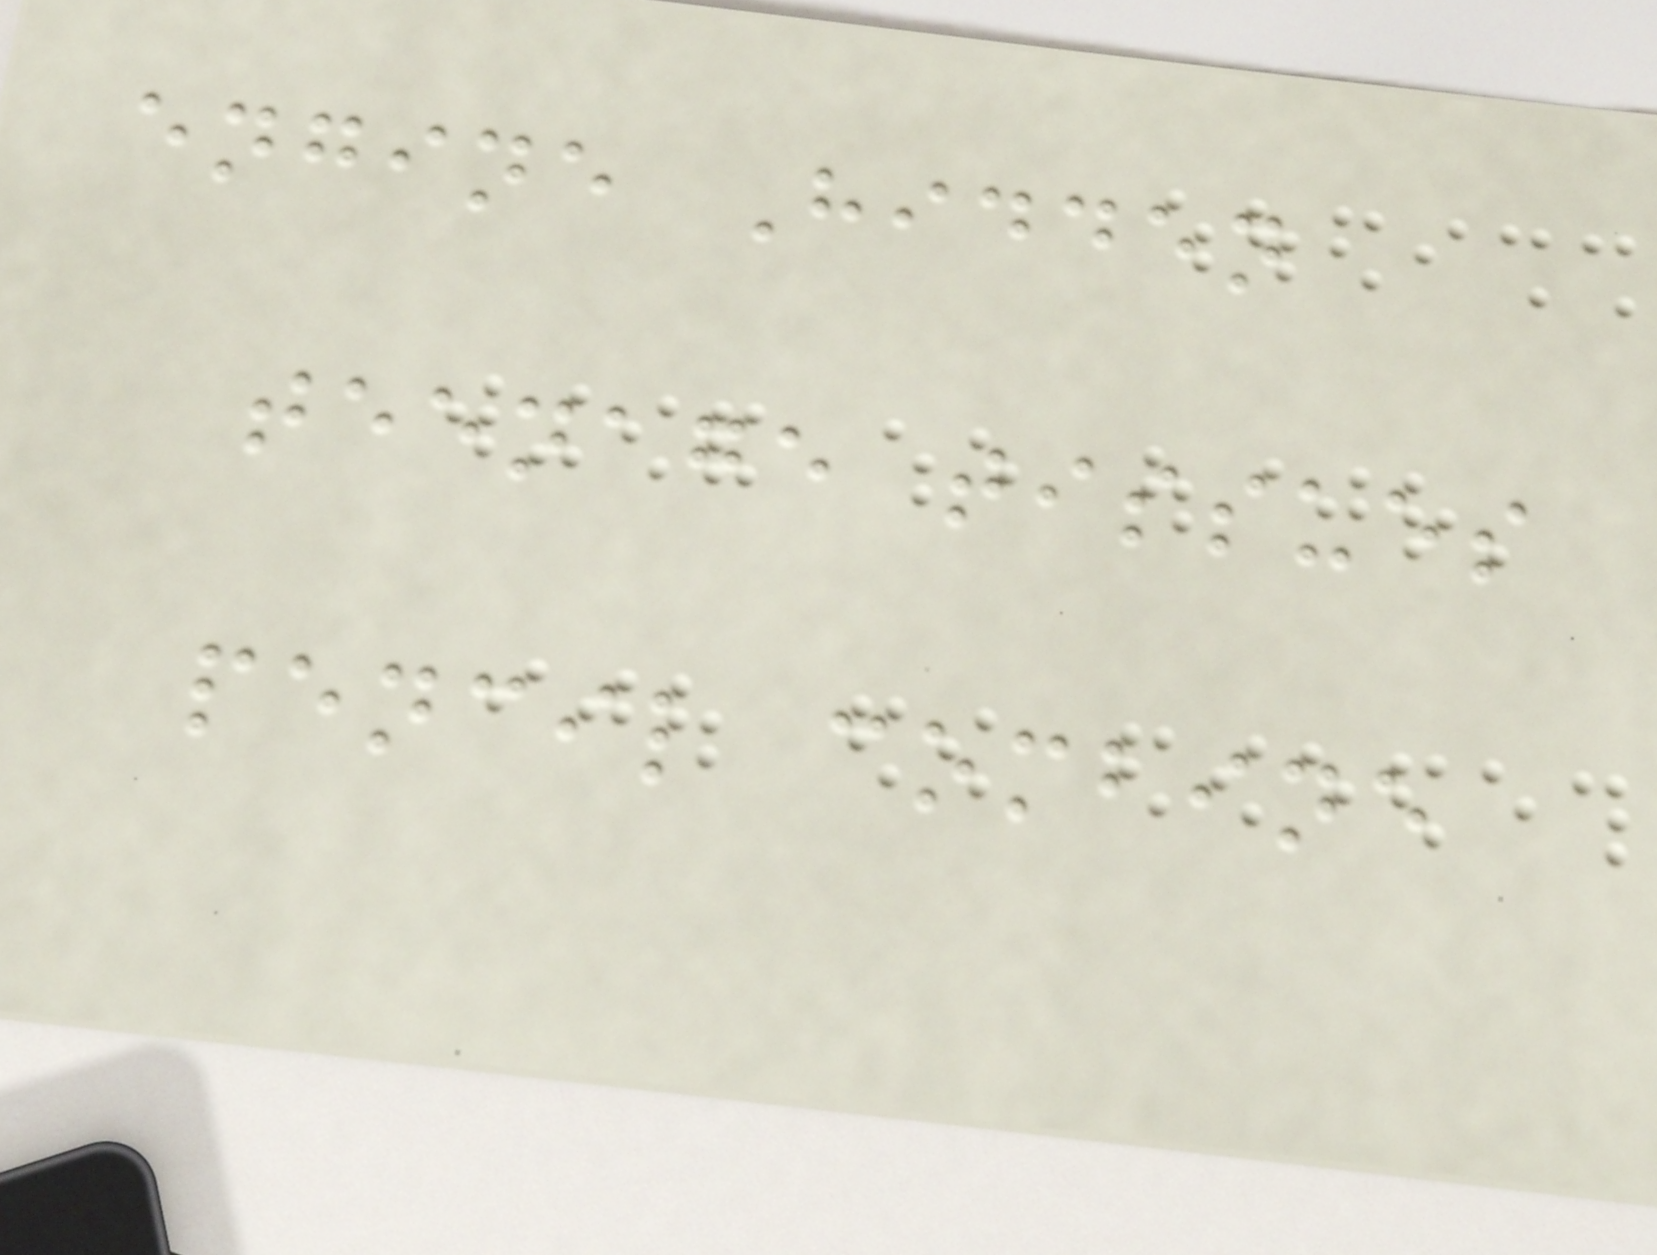engine Hidden
teenage tissues
pencil combine
